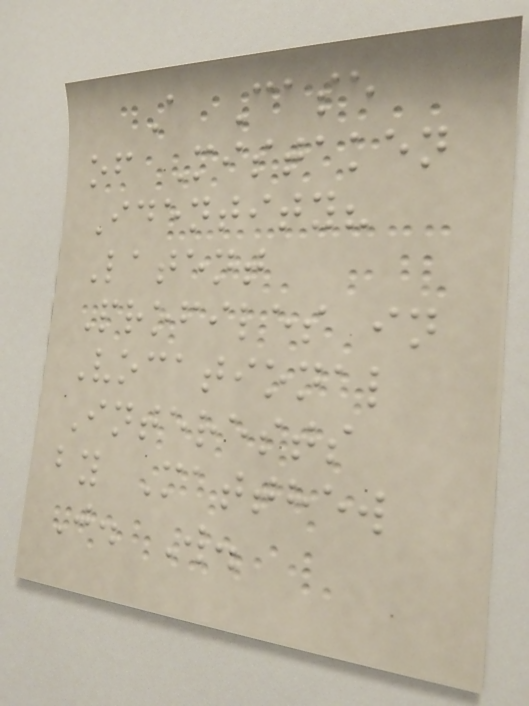A Case
of Mistaken
Identity?
Latent
Profiles in
Vocational
Interests
by Matthew
J. W.
